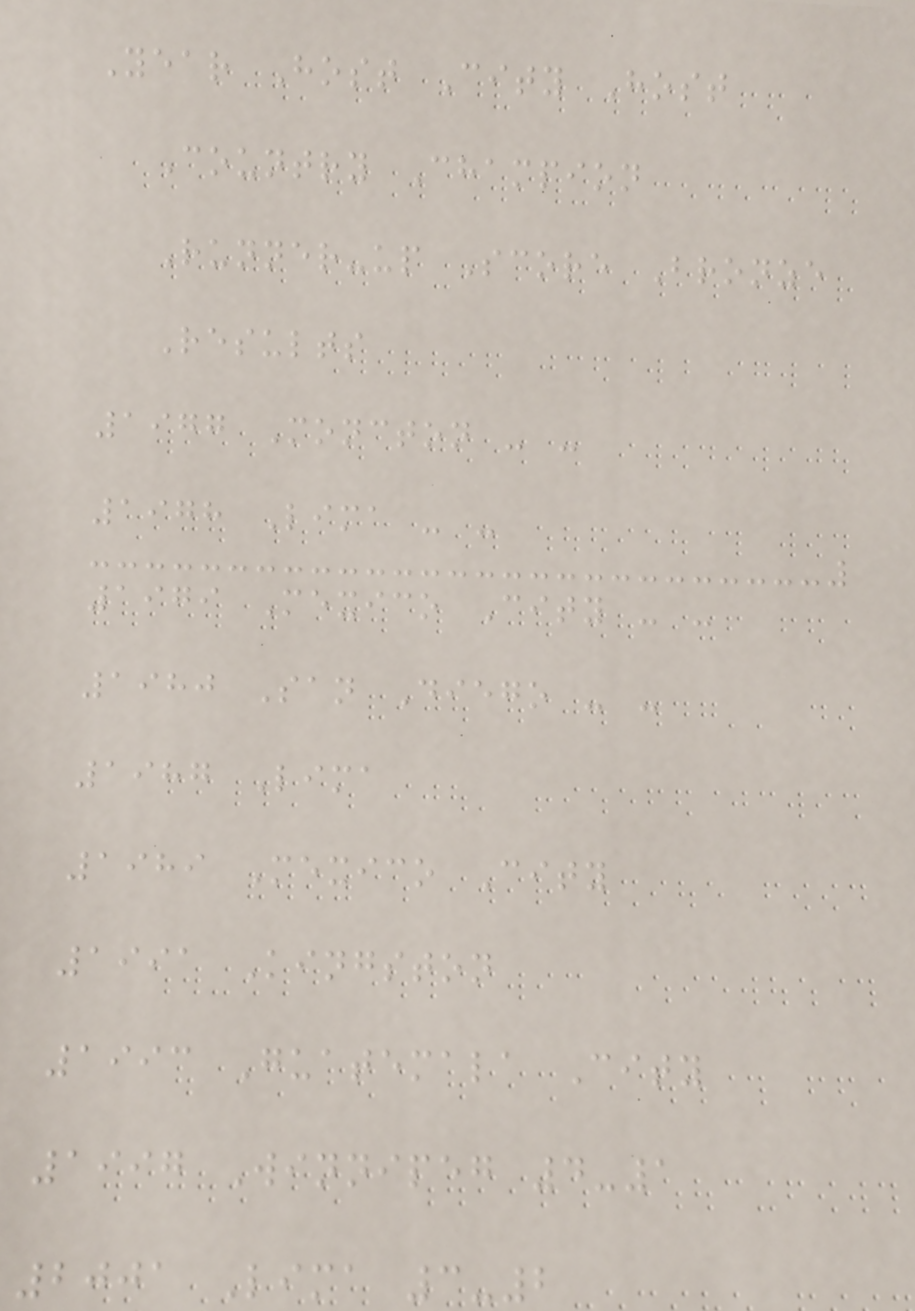Year Host City Host
Country Champion
Runner-up Score Bronze
Results
1977 Moncton - -
1978 Lima - -
1979 Mexico City - -
1980 San Diego - -
1987 Lima
1989 Mexico City
1991 Kingston
1993 Guatemala City
1997 Winnipeg 4-1
2001 Lima 3-2
